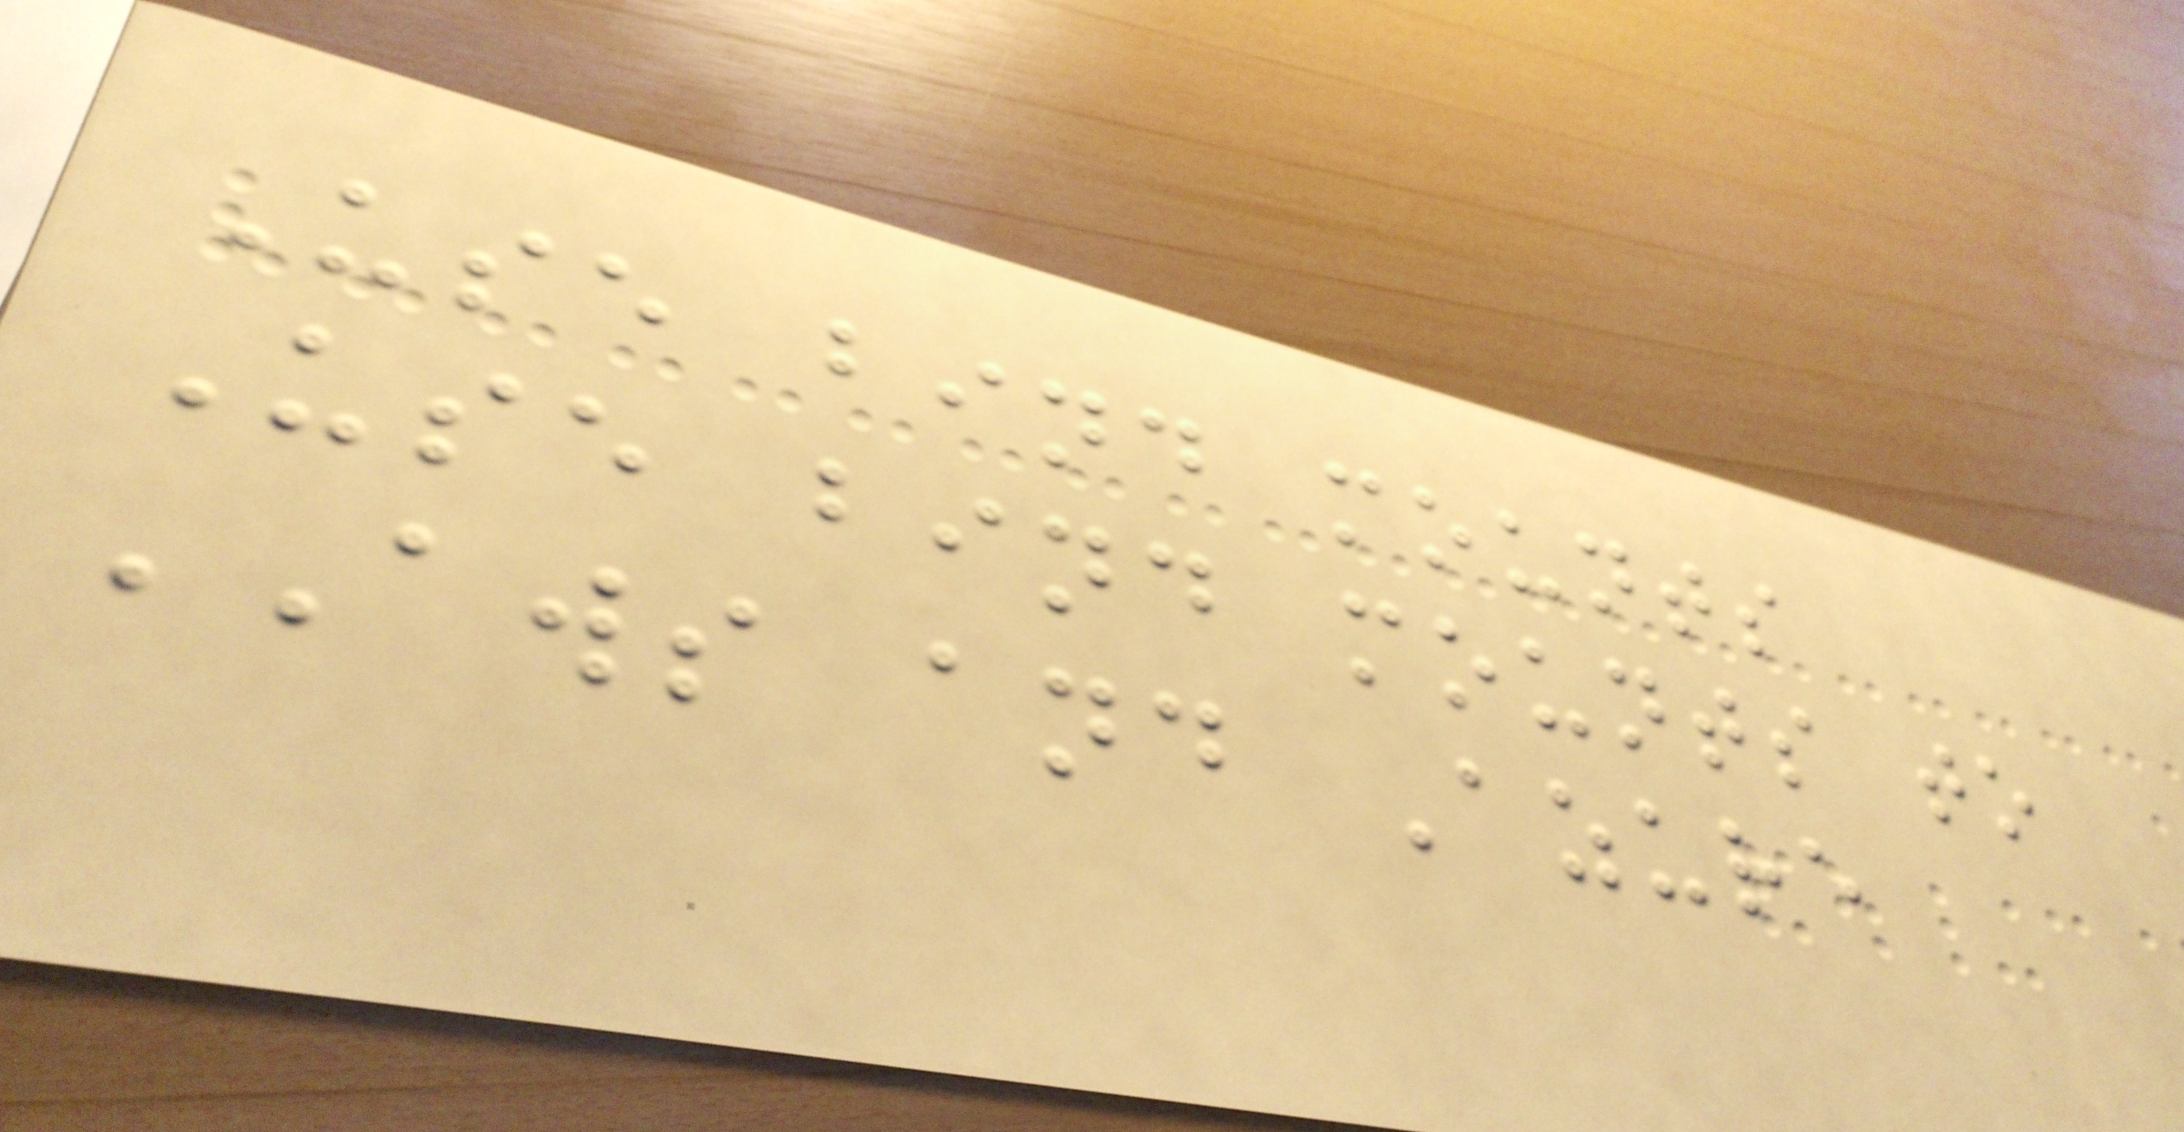Use bind mounts
Use bind mounts to
AWS and Azure
